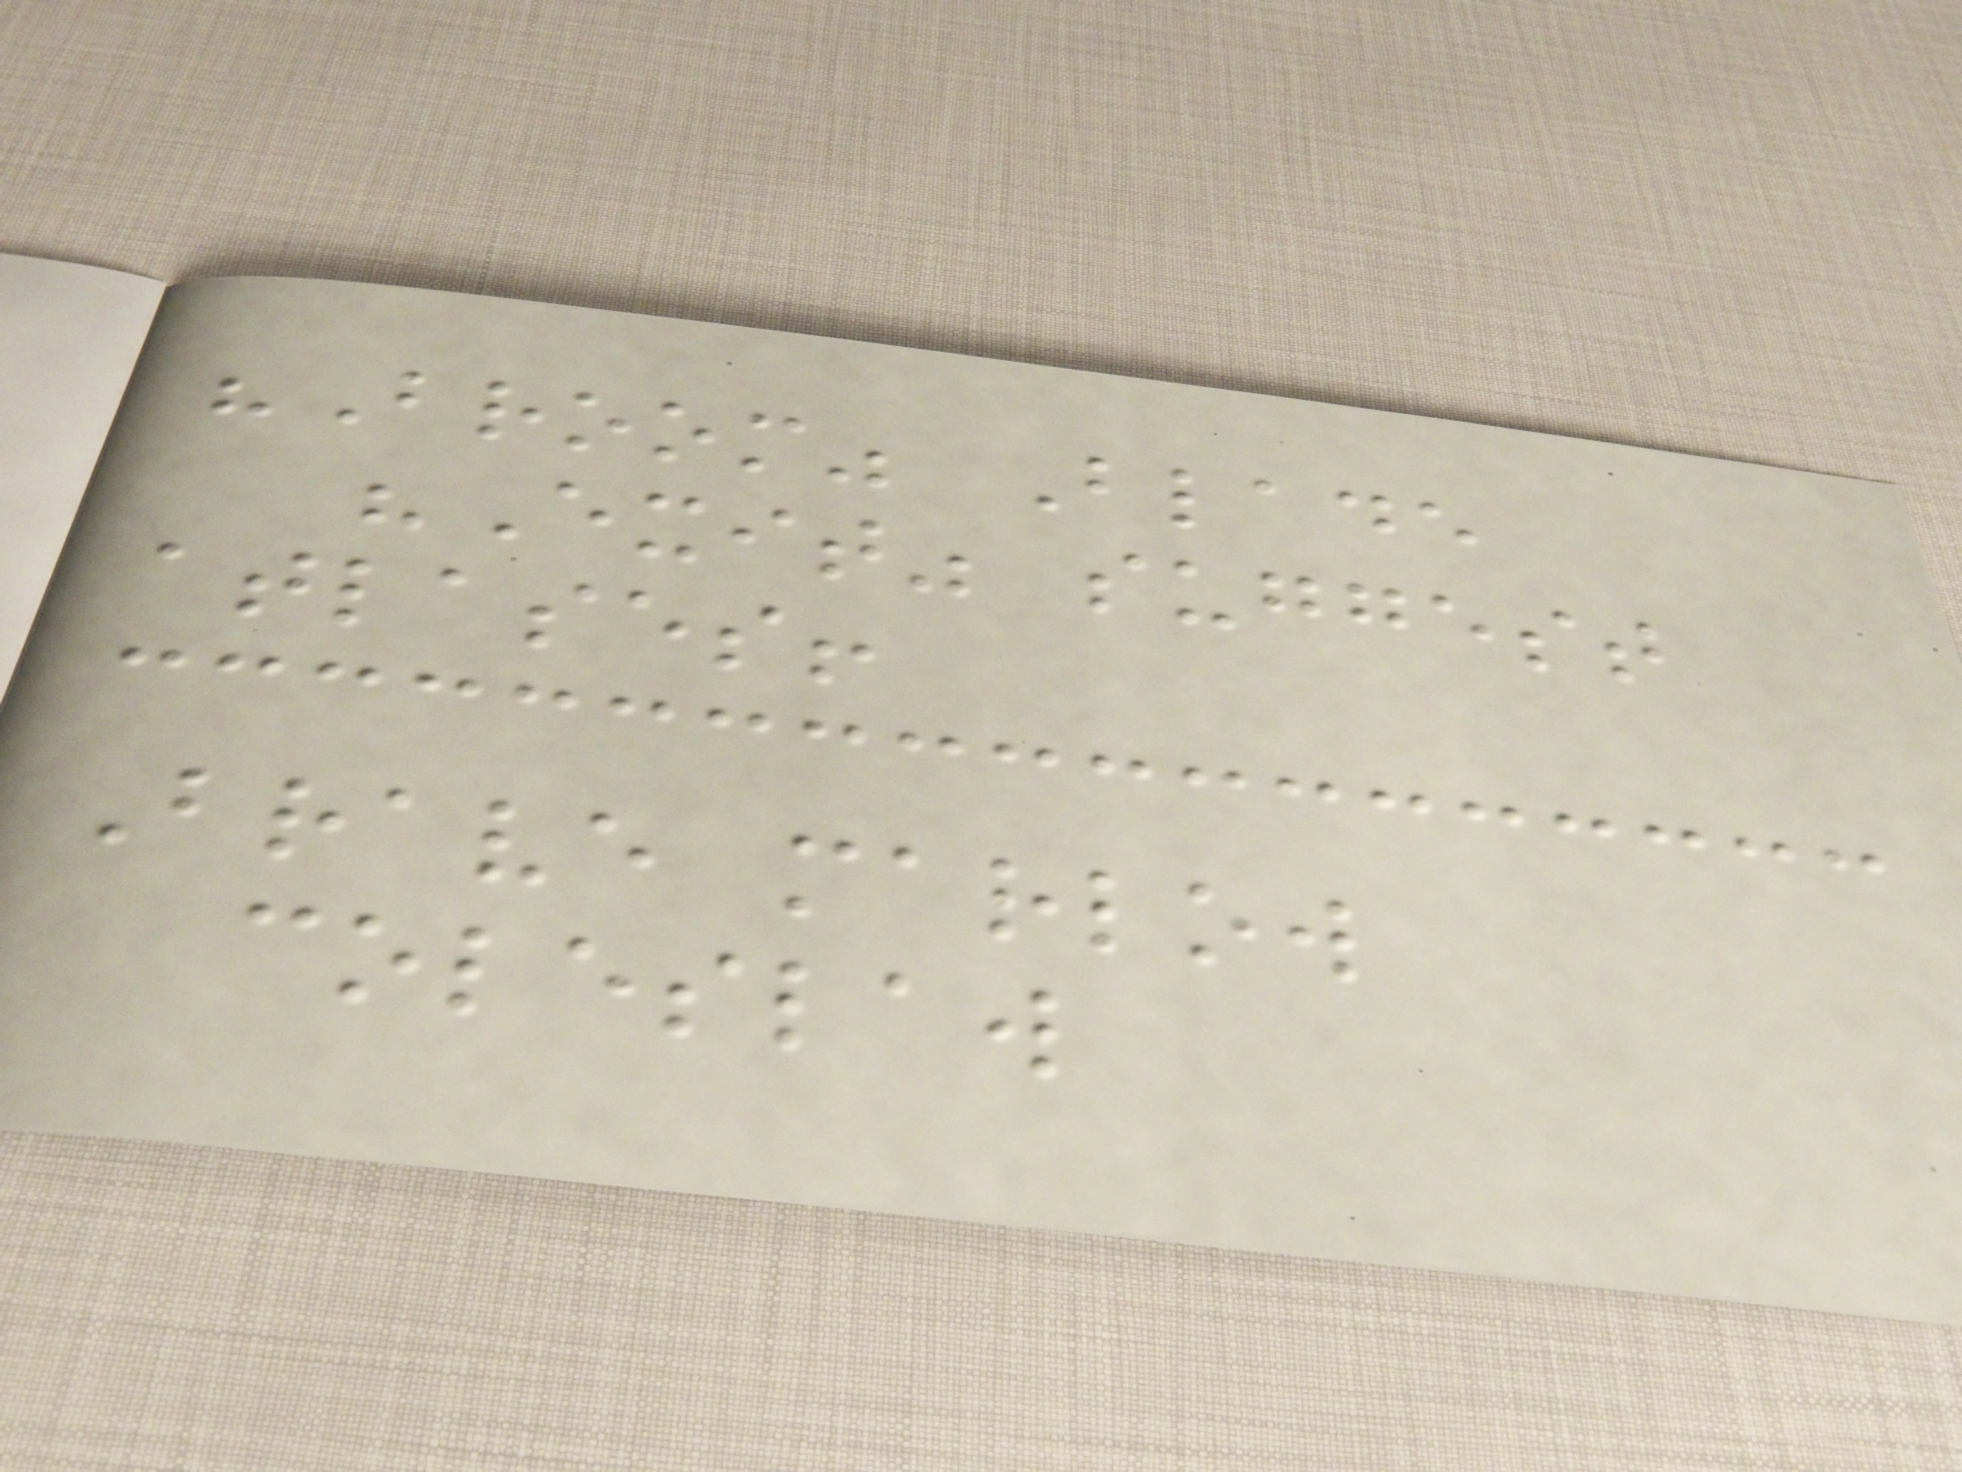"Broom" Blade
"Exit" suggest
atlases!
Brave marlow
coleslaw
